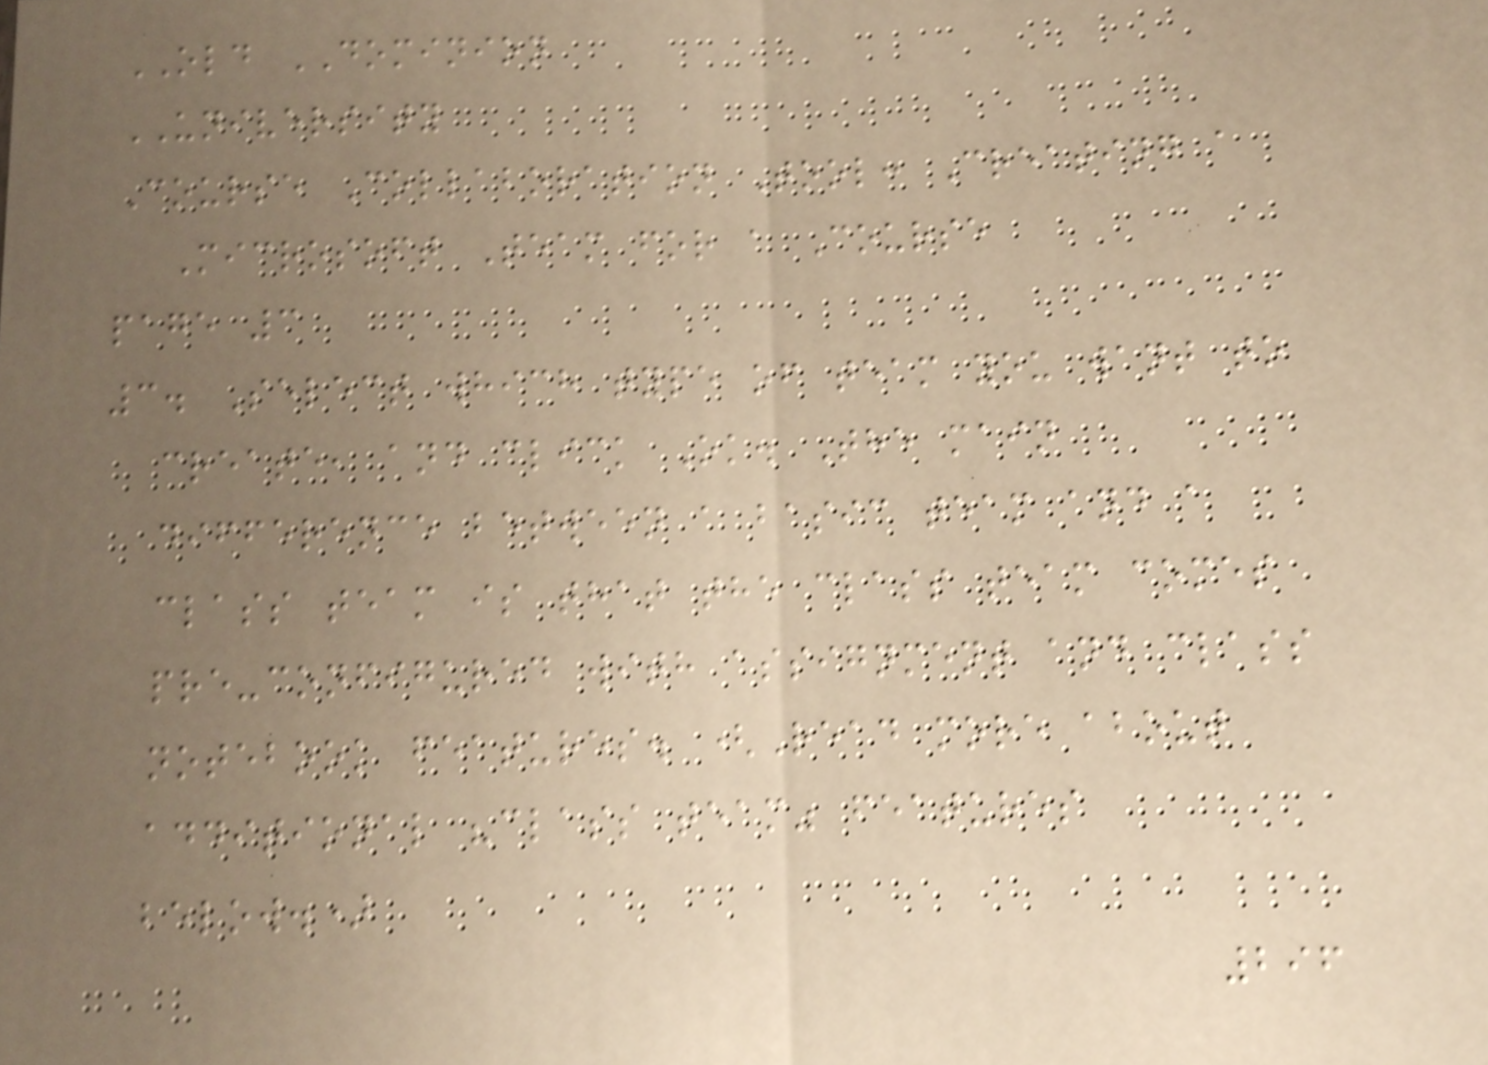OLD DOMINION
UNIVERSITY
Course Collaboration Tool: Creating a
Microsoft Team for a Course
page 3
3. Select which type of team you want to
create, and click Ok. The main
difference between a basic team and a
class team is that the class team comes
pre-configured with assignment and class
notebook features. (Read more about
additional "class team" features
below.)
296
